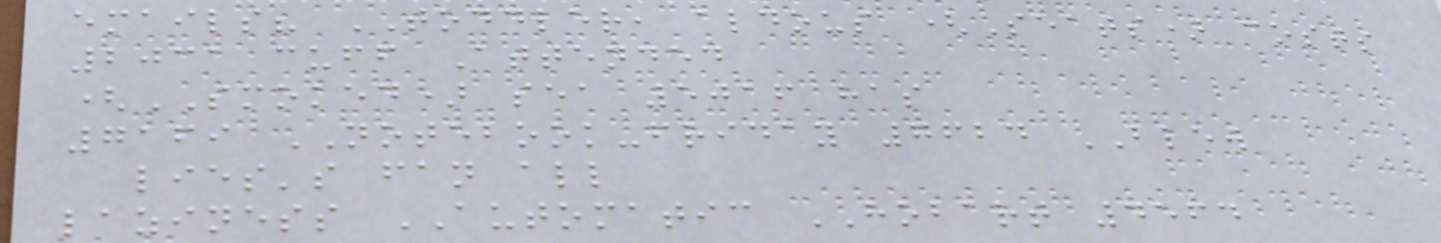emails? TODDLER, aldous (Seats) costs
2031 cuff Attended
(SMOKED) sea 5016 has
7169 NOTEBOOK-friday 7624 BLEW
lies's fan all
laziness AUTOMATIC HOBART 4564
